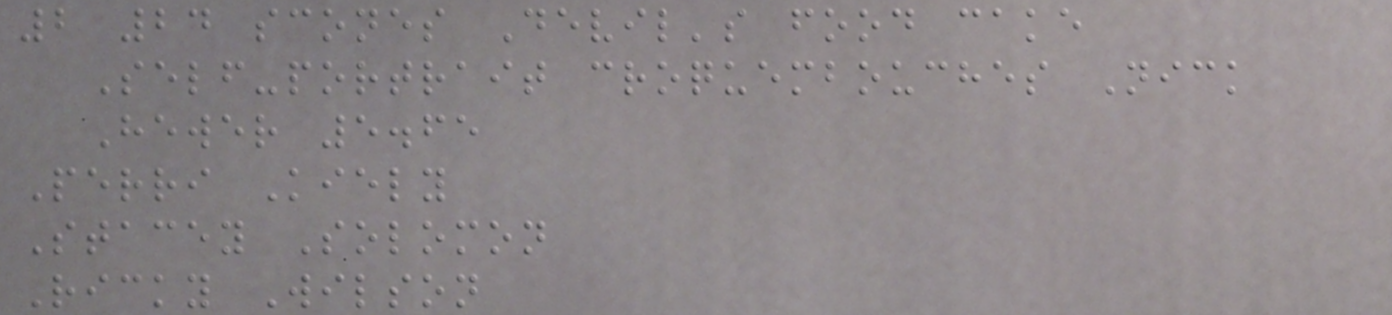2 24 scones Devil's food cake
Self-portrait croquembouches Nick
Hewer 5.65
Perri Kiely
Stacey Solomon
Ricky Wilson
